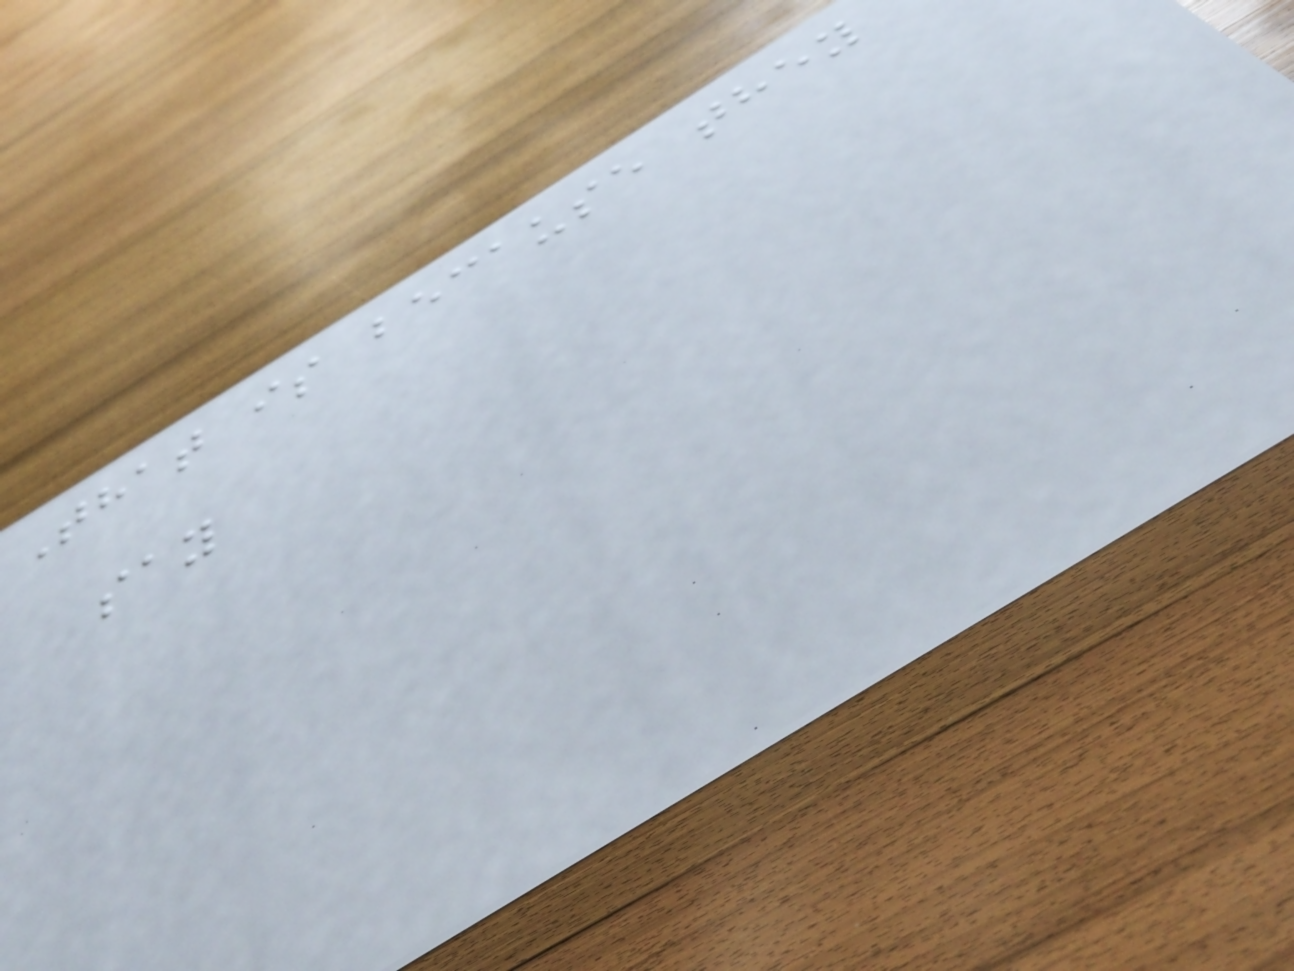That is because they
say
